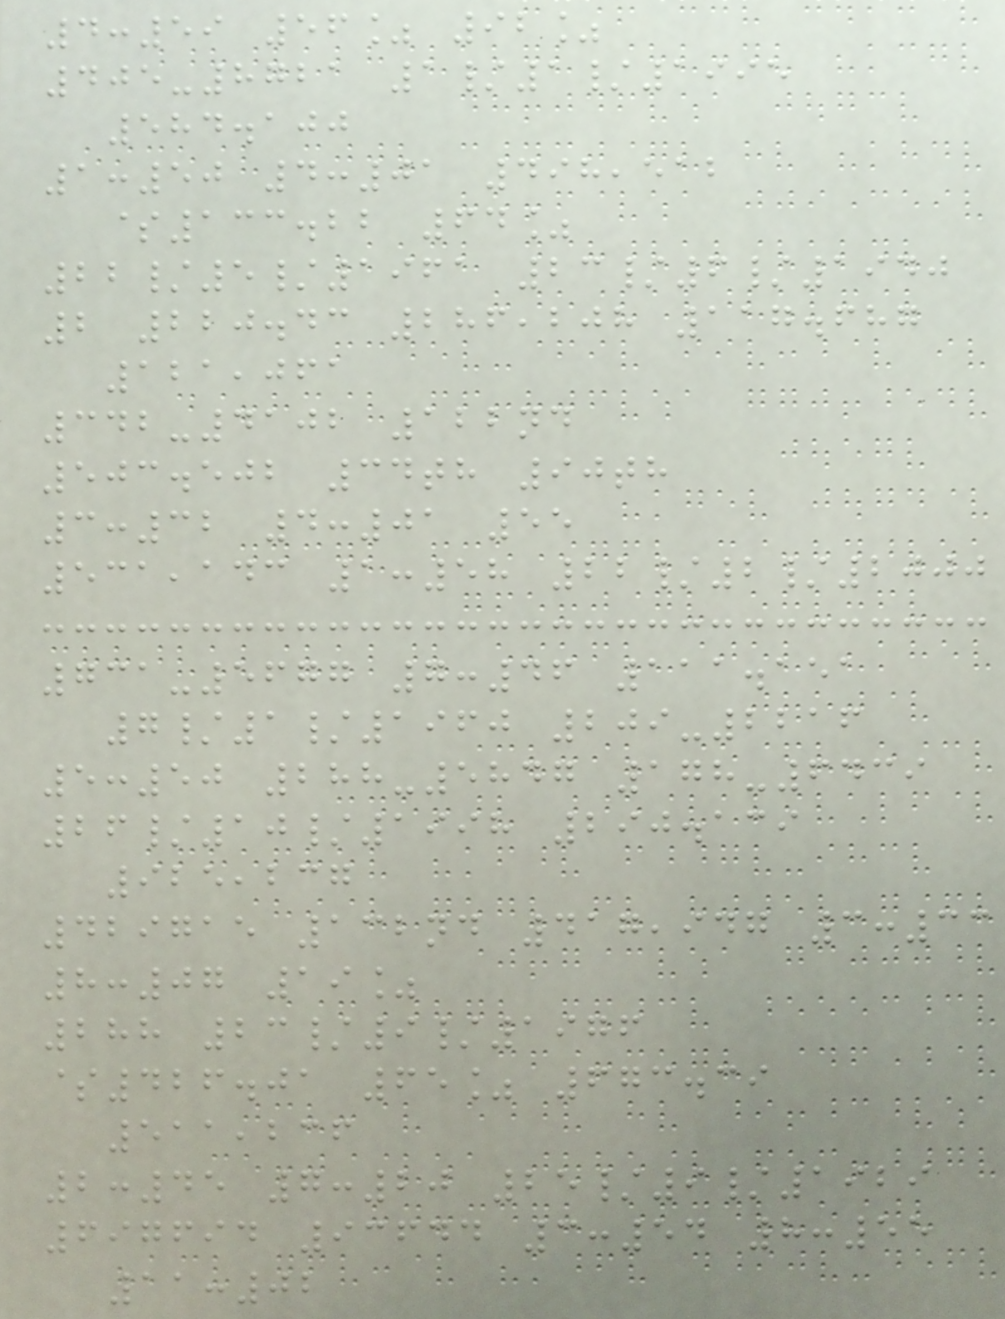4:59 56% 92%
405-8721 1/1/1995
584.100
1:50 4:01 498,512
$133.22 64%
22/5/1961 23/6/1940
2 220.43 286,208 117.687
121,061
342-4102 122nd
503.502 34th 90th
3:32 4:01 55
531,143 1:58 22/2/2000
731-5677 7:46 111.151
7/1/1960 209-2216
5:50 288-5847 178-6439
26/10/1998 290.139
925,237
429715 132nd 417,947 3:33
8:07 19%
288 23/9/1976
$426.01 65% 673.39
511,236
2:45 7:20 25/9/1929
697694 93644 3:54 8:55
11:02
